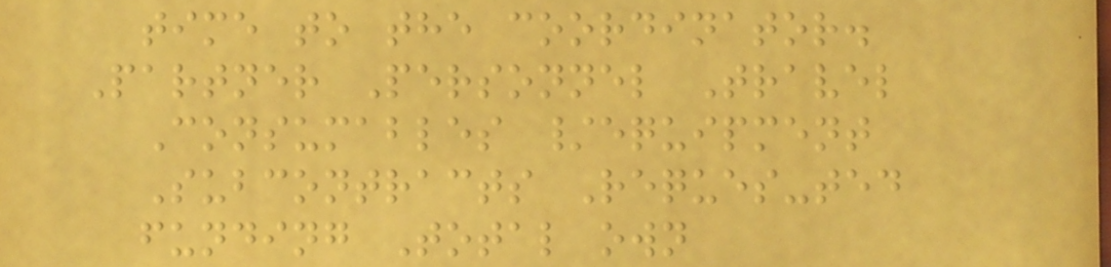time to the coordinator.
Partner Personnel Travel
Consumables /equipment
Subcontracts Reques-ted
funding Total own
